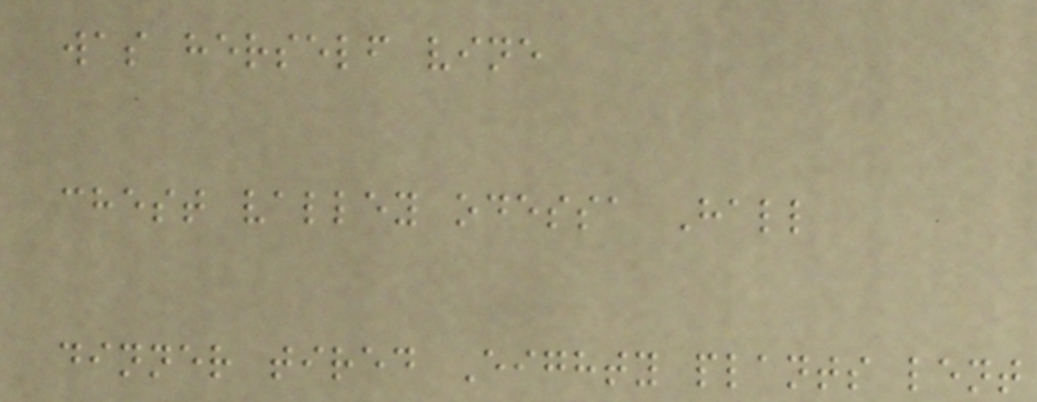was herself vine
chest valley odessa Hall
dinner tired Eighty plants lent
